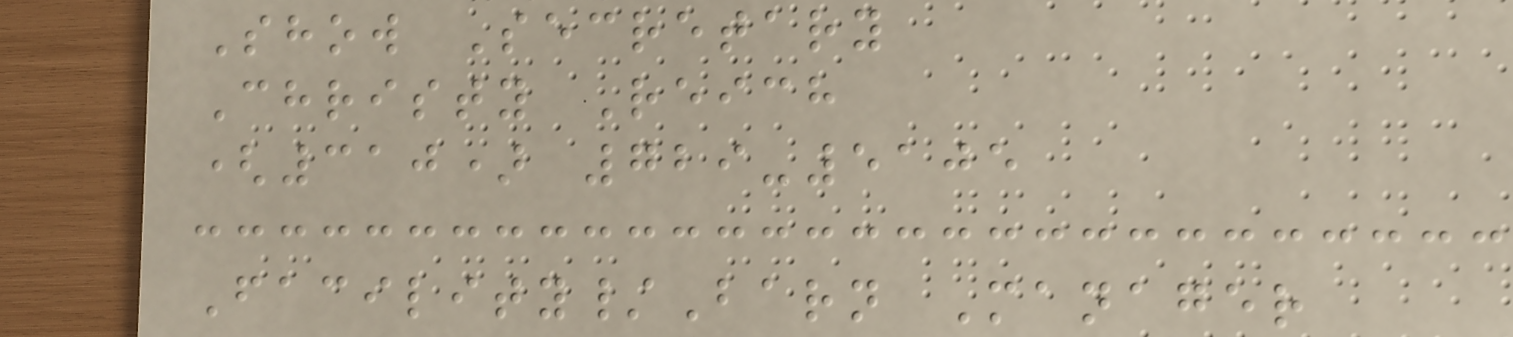Show Secretary
Christy Reich
(310) 729-5105
Facility/Barn Manager
